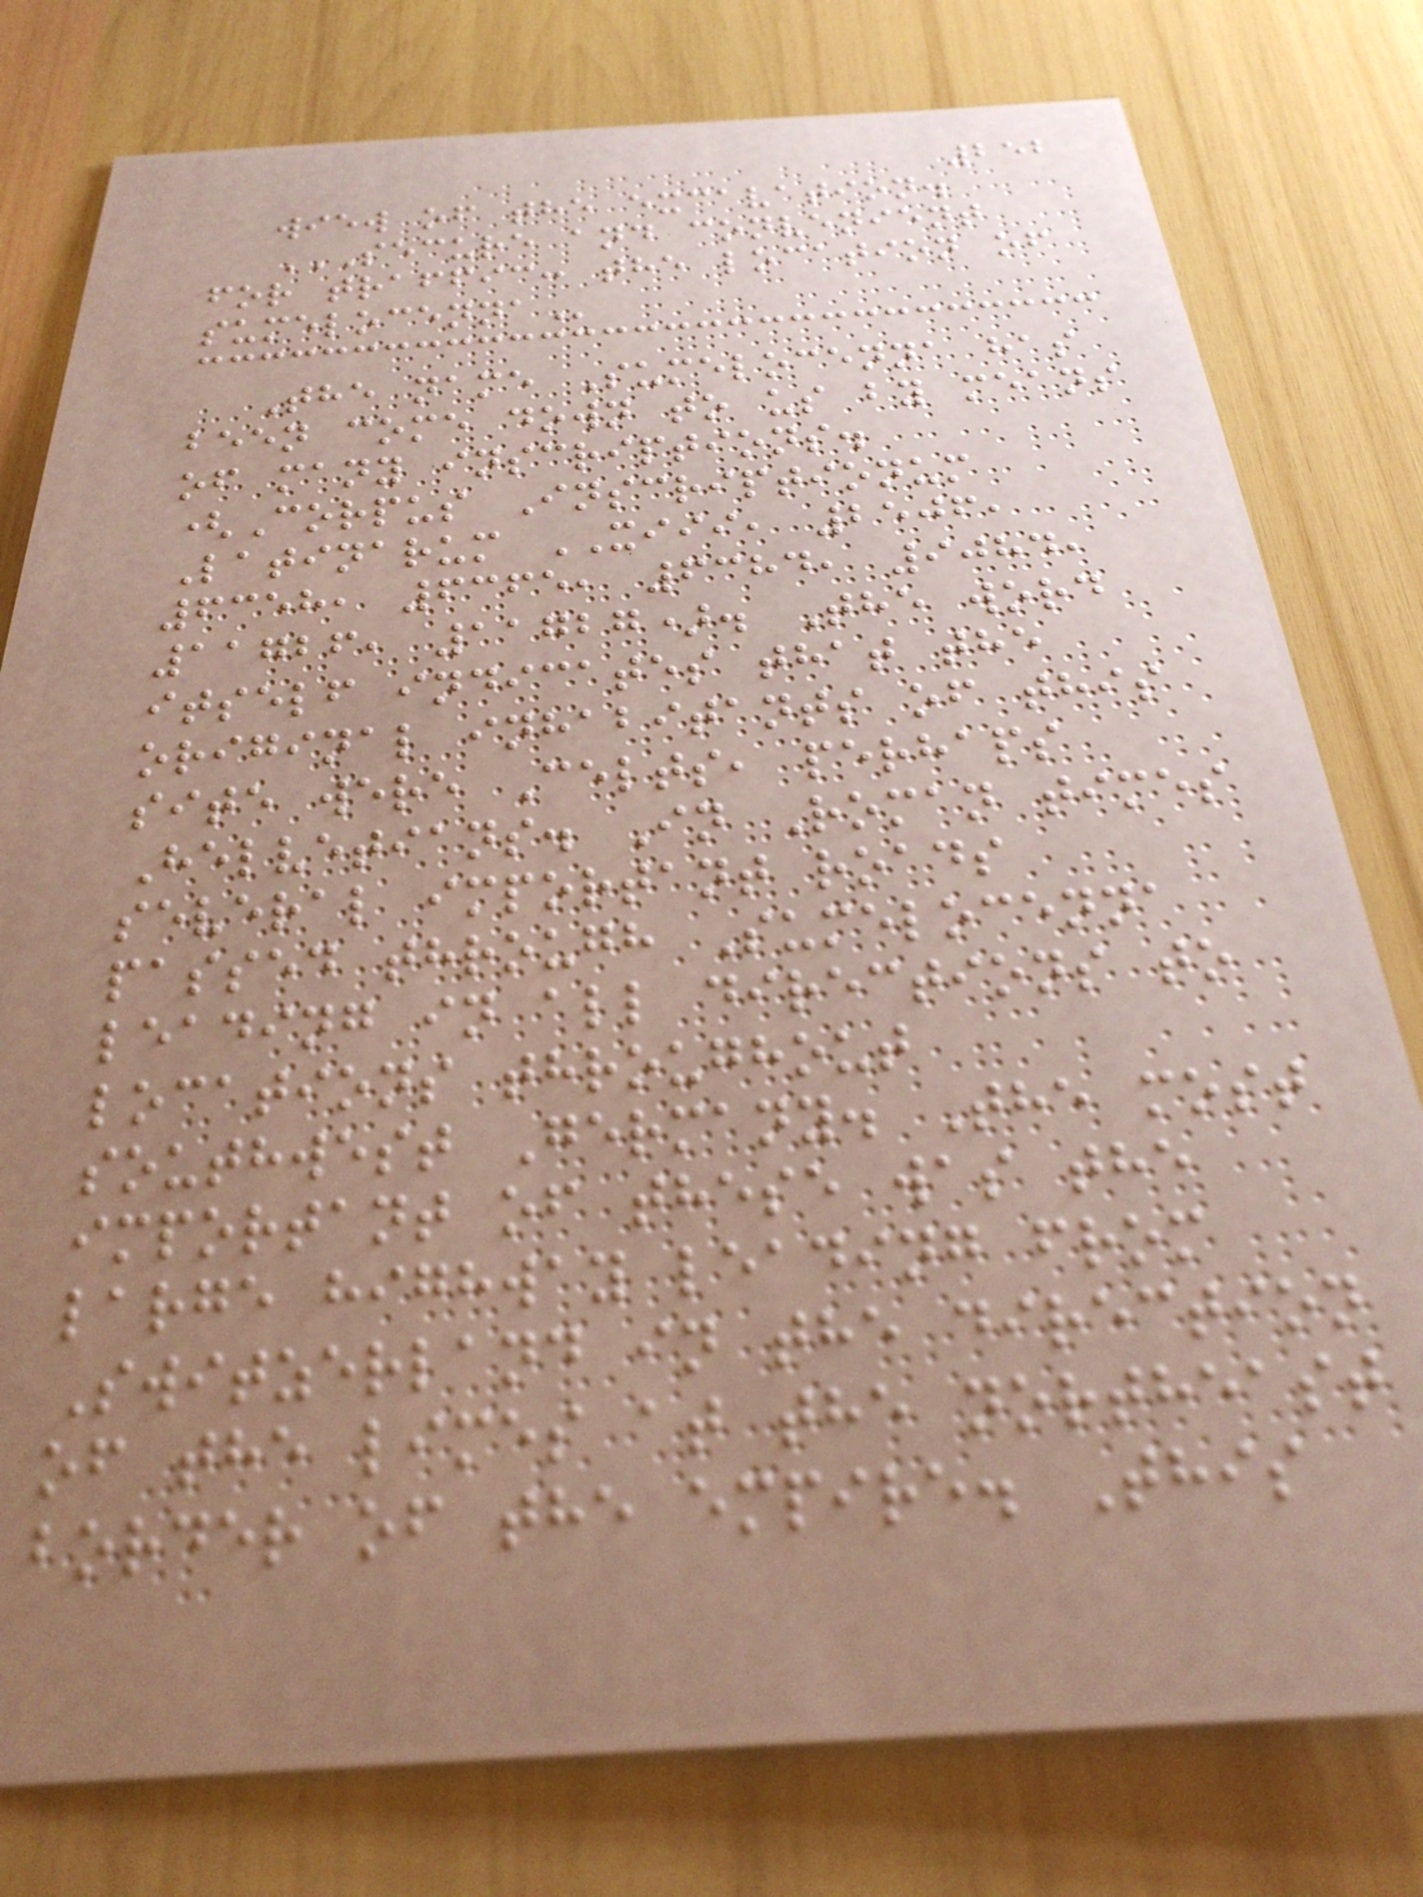252
wiew of the excavation.
SECURE AND CONVENIENT
FOR TRAFFIC: THE LOCATION OF
SUMELOCENNA
The name Sumelocenna has
been come down to us by means
of many inscriptions.
(Corpus Inscriptionum
Latinarum XIII, 2506,
6358, 6365, 6384, 9084,
11726, 11727). The word
itself indicates that the
original inhabitants of this
site were Celts, perhaps
Helvetians. In Roman times
several important roads
passed through Sumelocenna
leading in all directions to
locations throughout
southwest Germany. The most
important of these was the
large highway leading from
Switzerland in the direction
of the limes at the northeast
border of the empire. This
